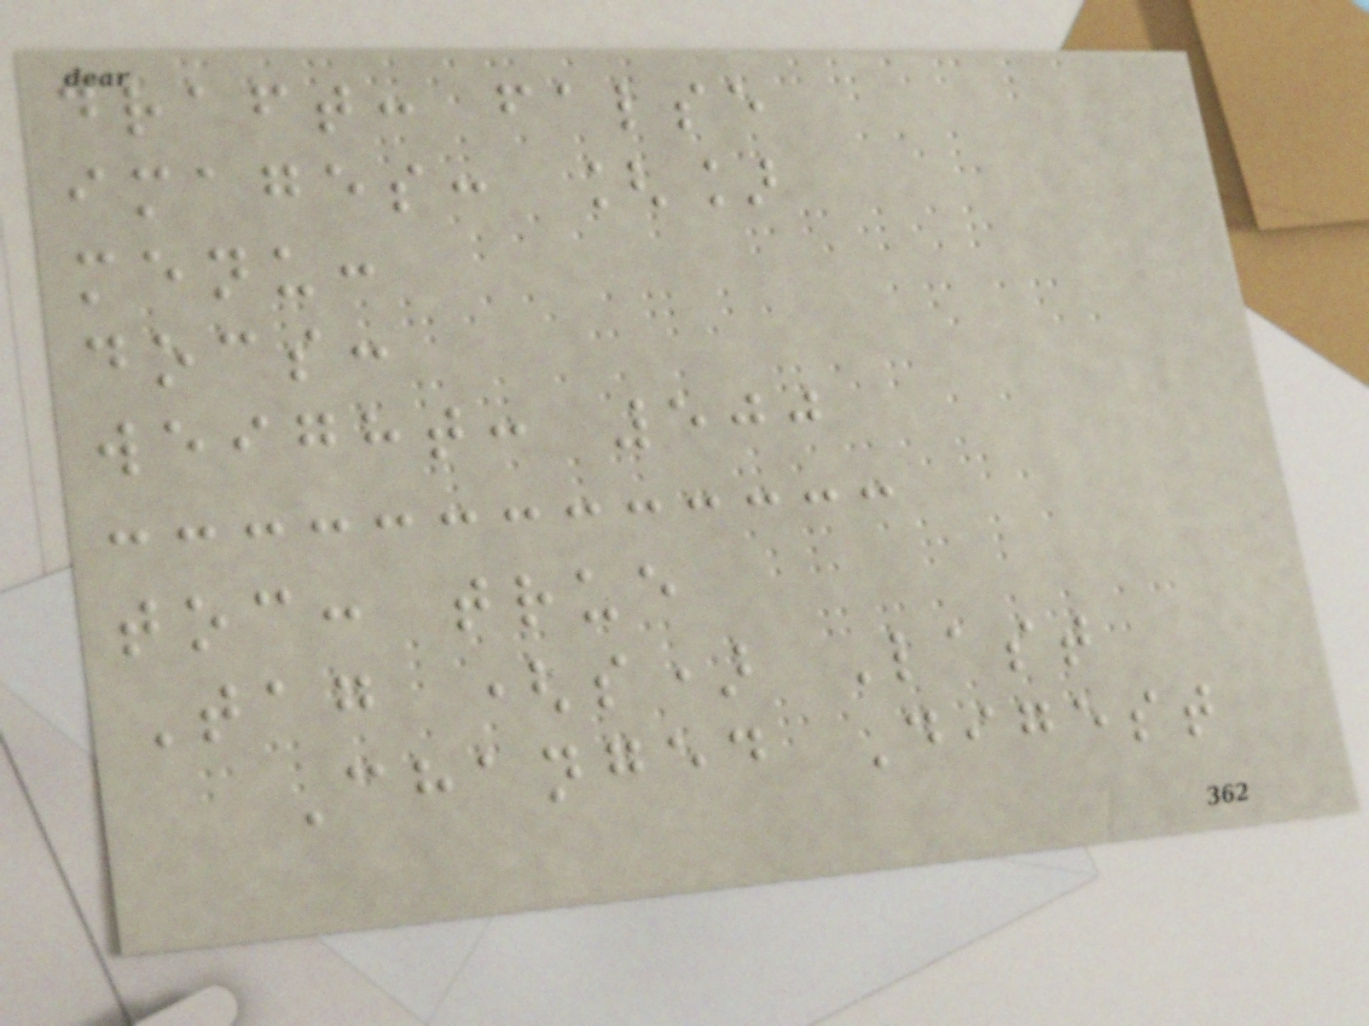draft: false
images: []
menu:
docs:
weight: 500
toc: true
Tag (s) Last
Changed Digest
